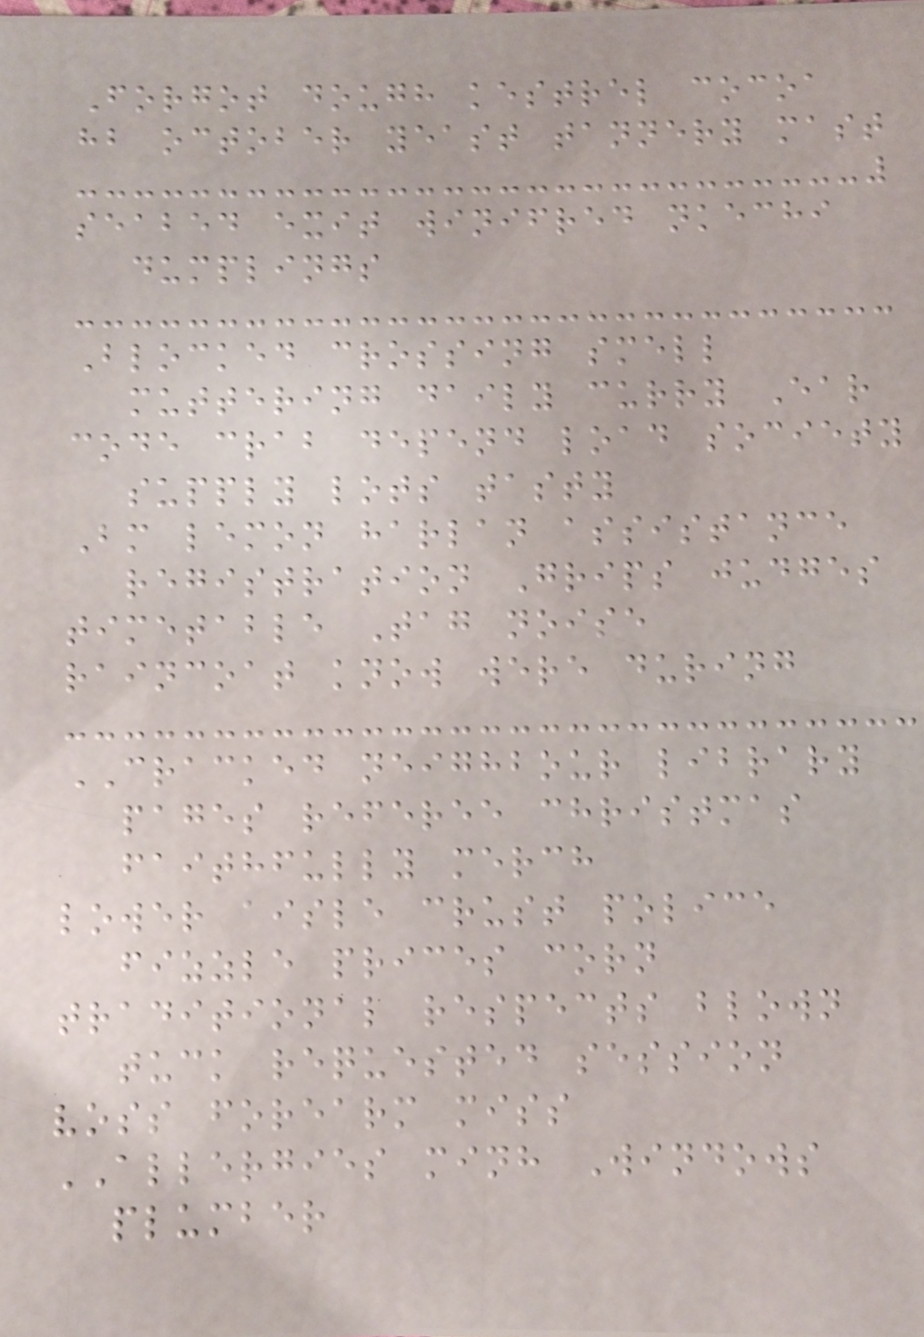Forgot dough kestrel cocoa
hb october yeast tannery mast
seabed exit winifred nkechi
dumplings
Blocked crossing smell
muttering daily curry Ear
code crab depend load society
supply lots tasty
Bm lemon harlan assistance
registration Grips judges
timetable Tag noise
raincoat know were during
CRACKED neighbour library
pages referee christmas
faithfully merch
lower aisle crust police
fizzle prices corn
traditional respects blown
tuck requested session
voss forearm miss
ALLERGIES minh Windows
plumber
